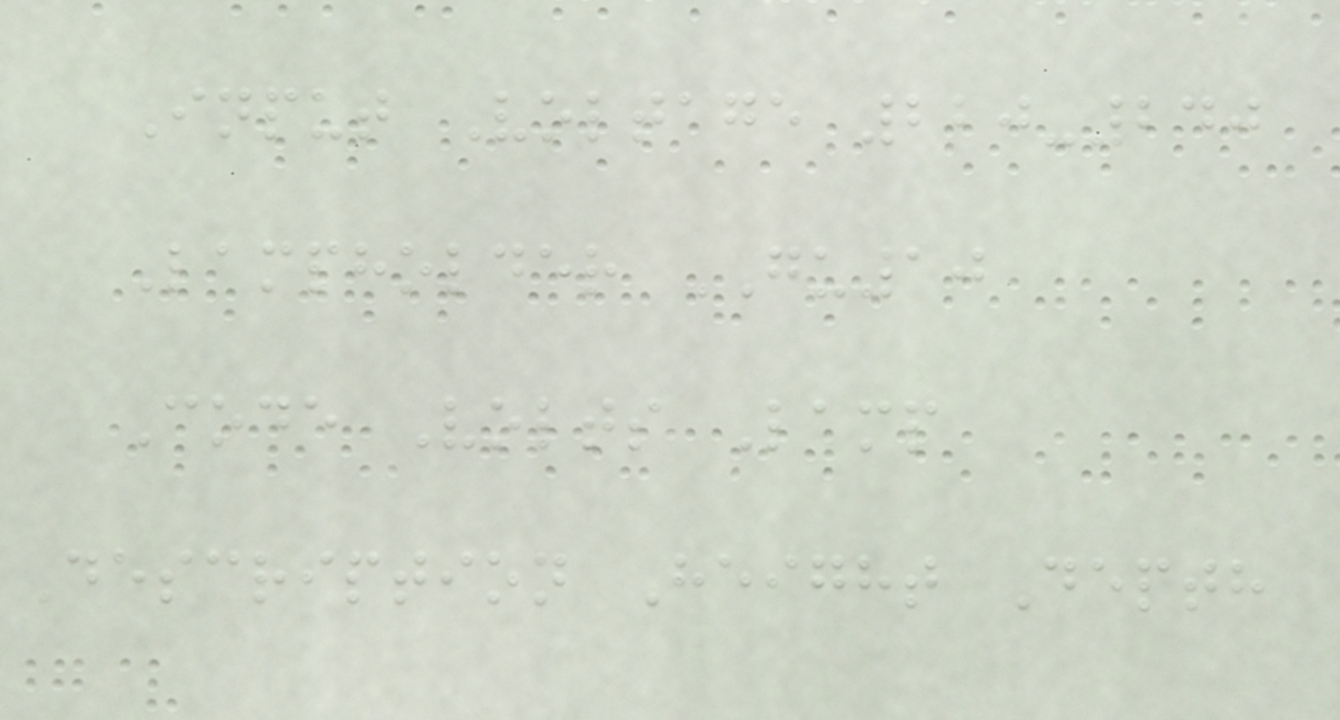Input Voltage 220-240
Lampholder GU10
Code Volts Lamp
Description Height Depth
